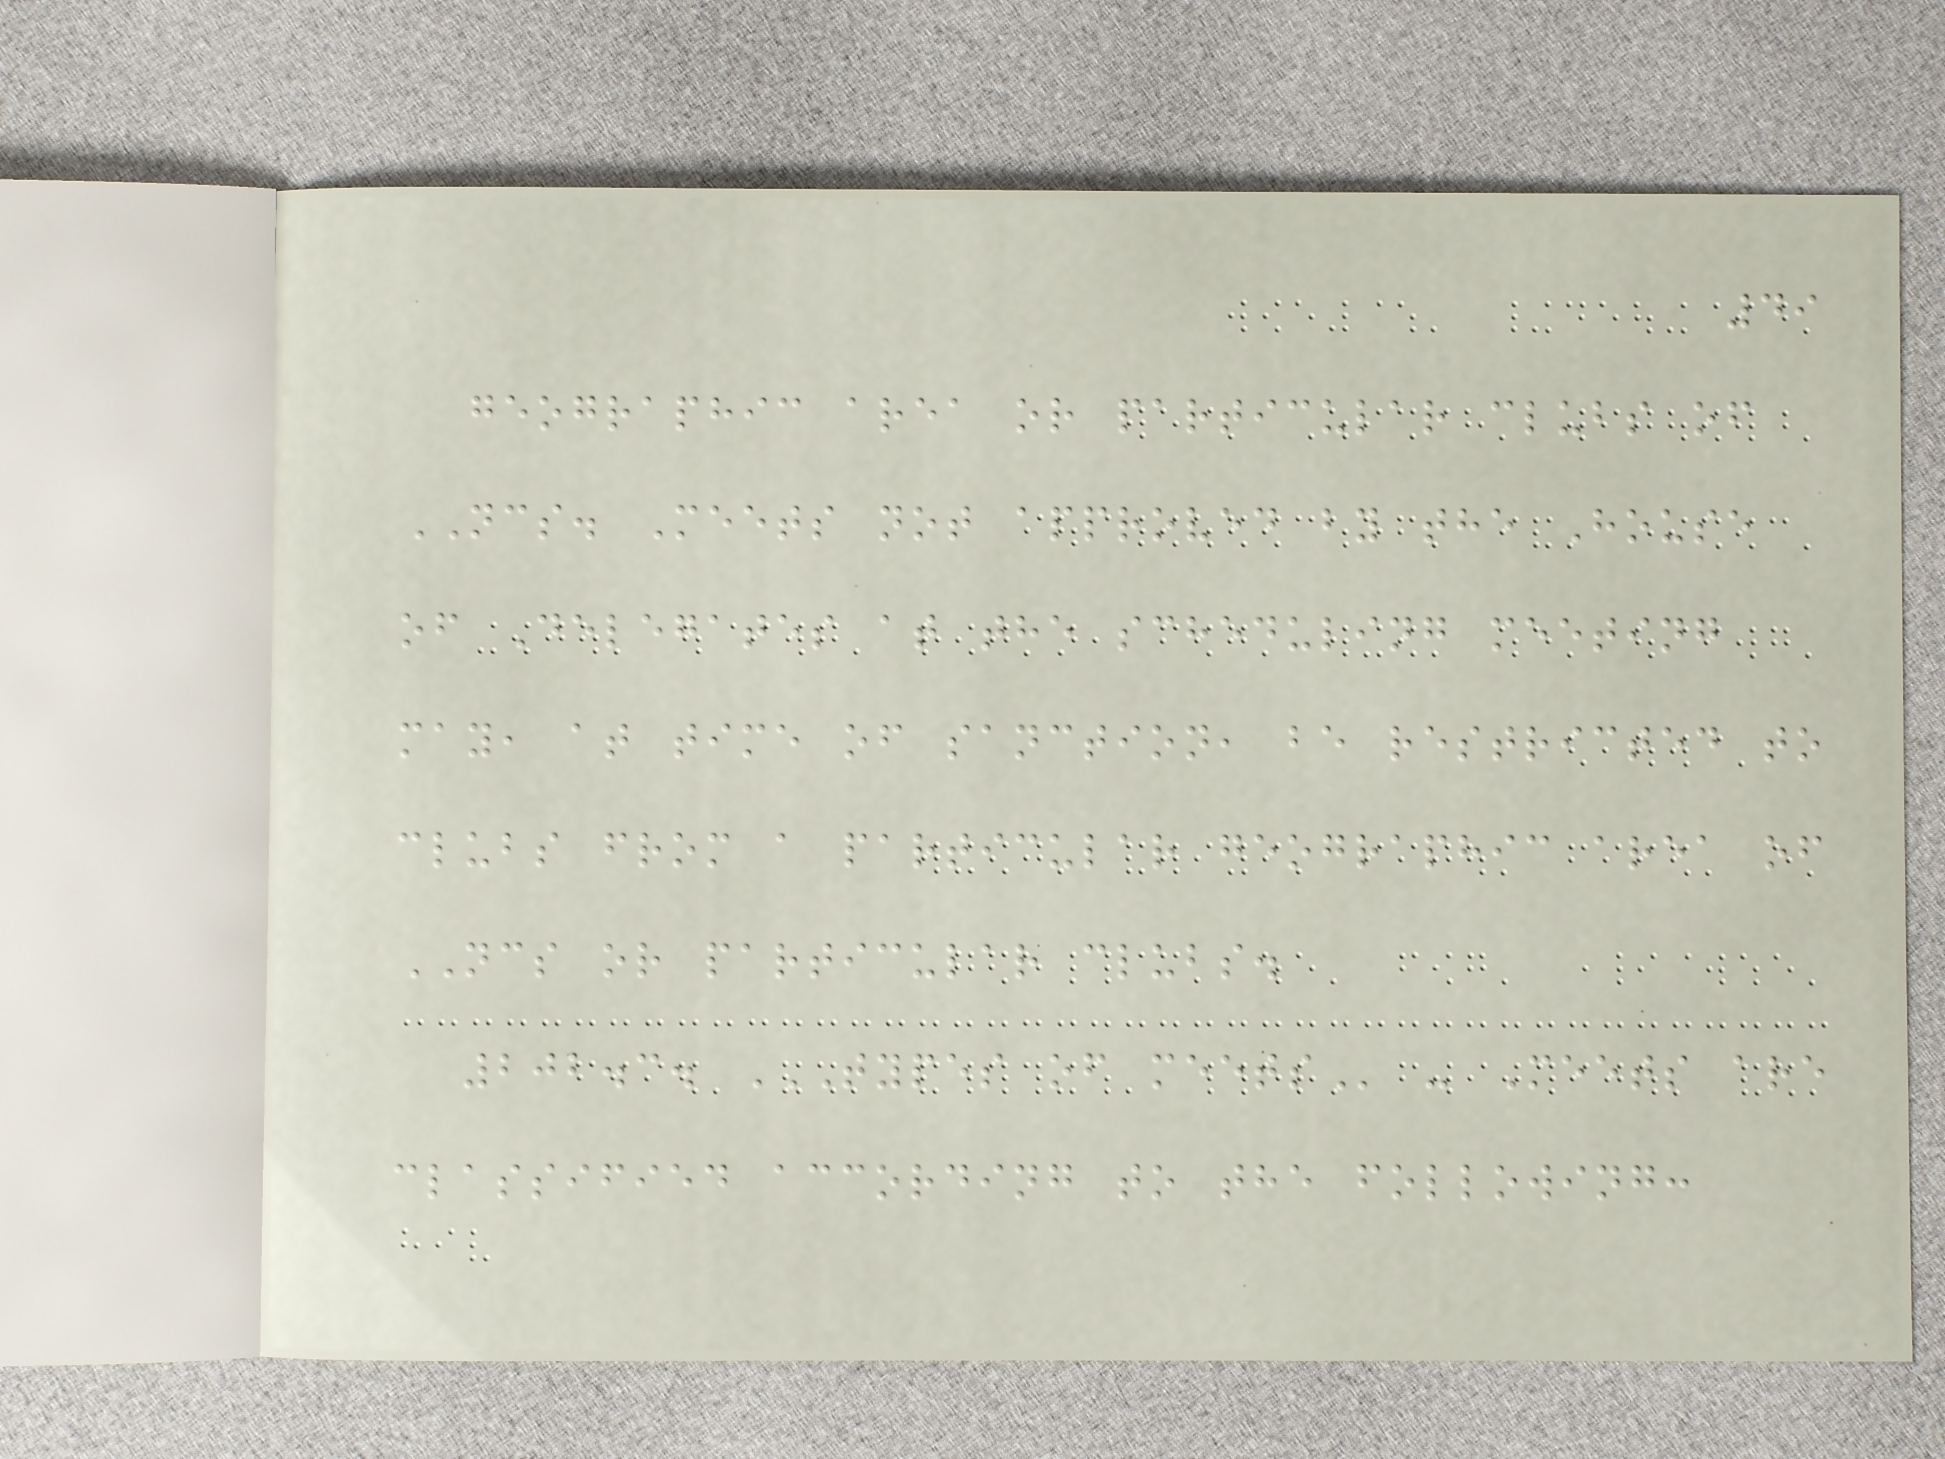49
geographic area or particular clubs of
NCS. Meets not approved by the House
of Delegates at the scheduling meeting
may, at time of sanction, be restricted to
clubs from a particular geographic area of
NCS or particular clubs.
202.3. TYPES OF MEETS - Meets are
classified according to the following:
